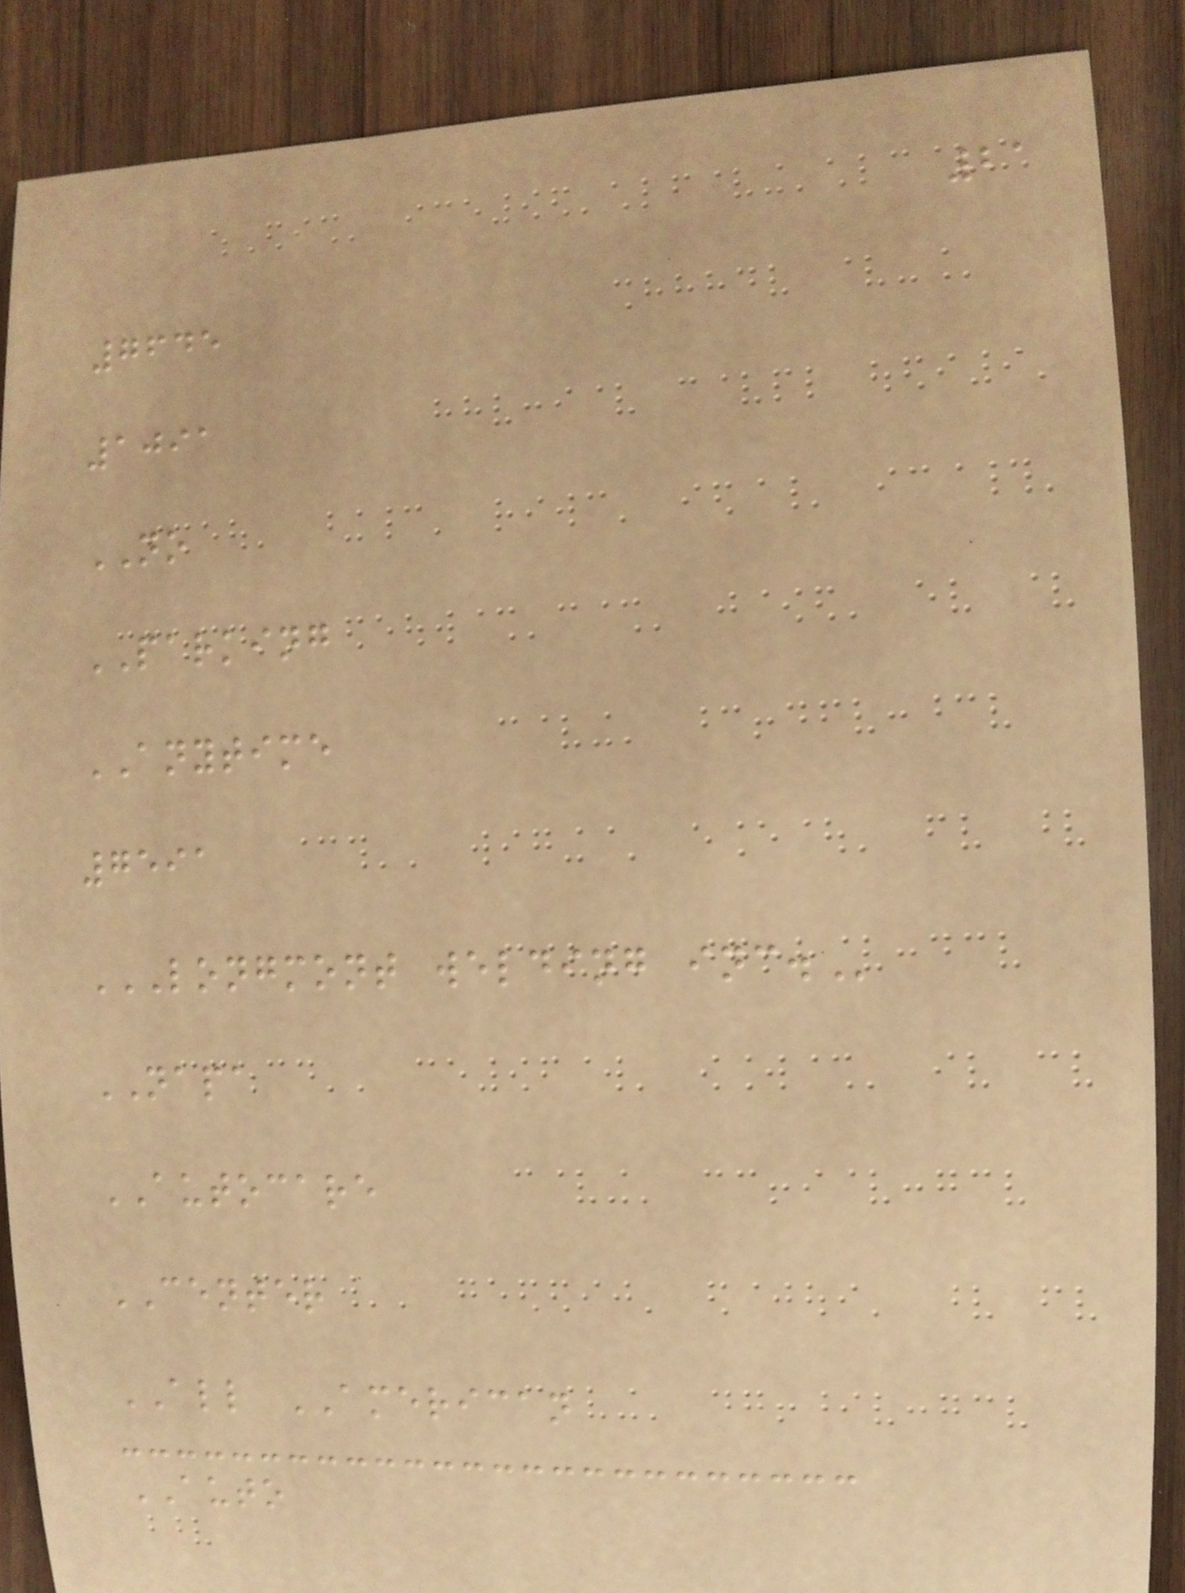21
7645
1091
NO
PARKING
ANYTIME
7591
LONGMONT WELDING INC.
NAPA
AUTOCARE
CENTER
ALL AMERICAN
AUTO
